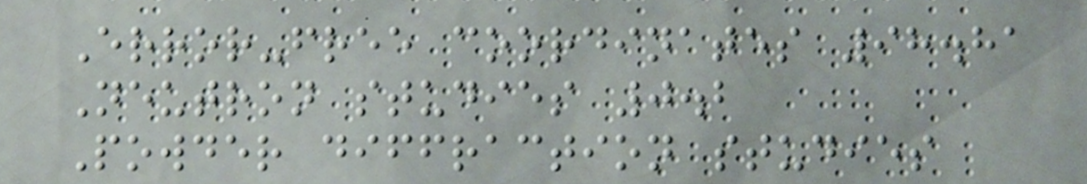Error-free coordinates 98.81
Neutron studies 0.2
Powder diffraction studies
